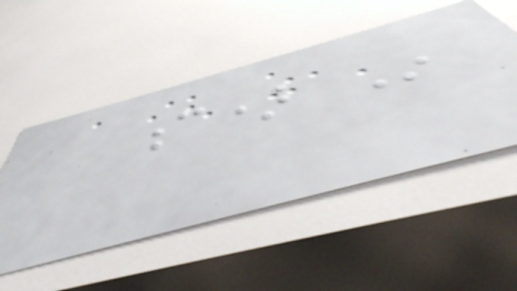c) In
